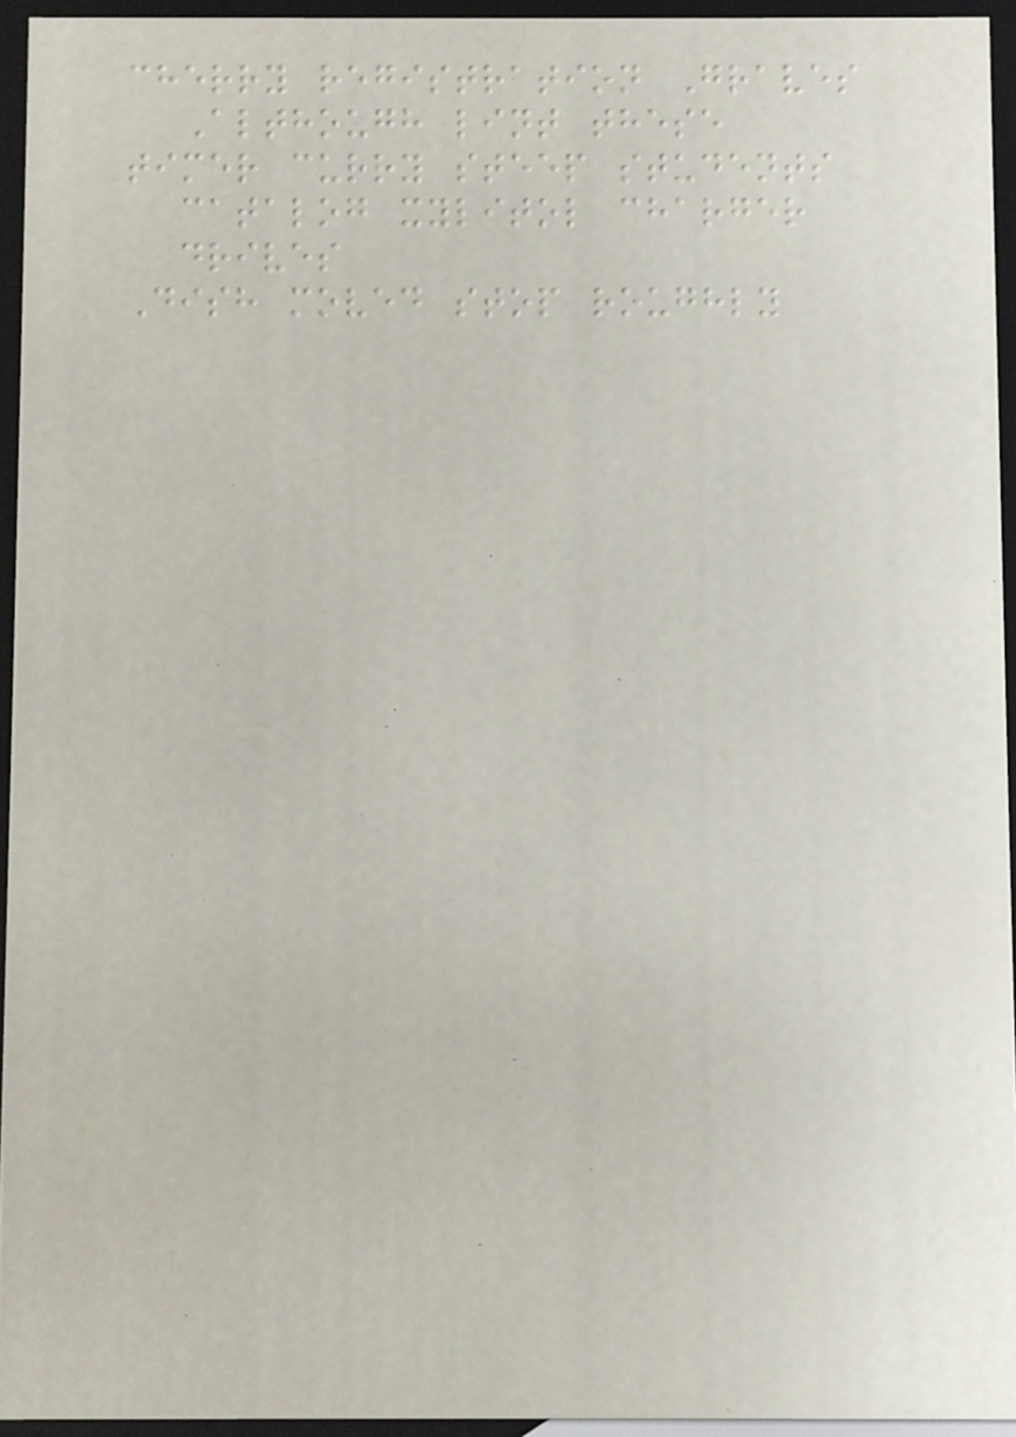cherry registration Graves
Although lint these
timer curry steep students
catalog xylitol charger
drives
Dish moved stop roughly
